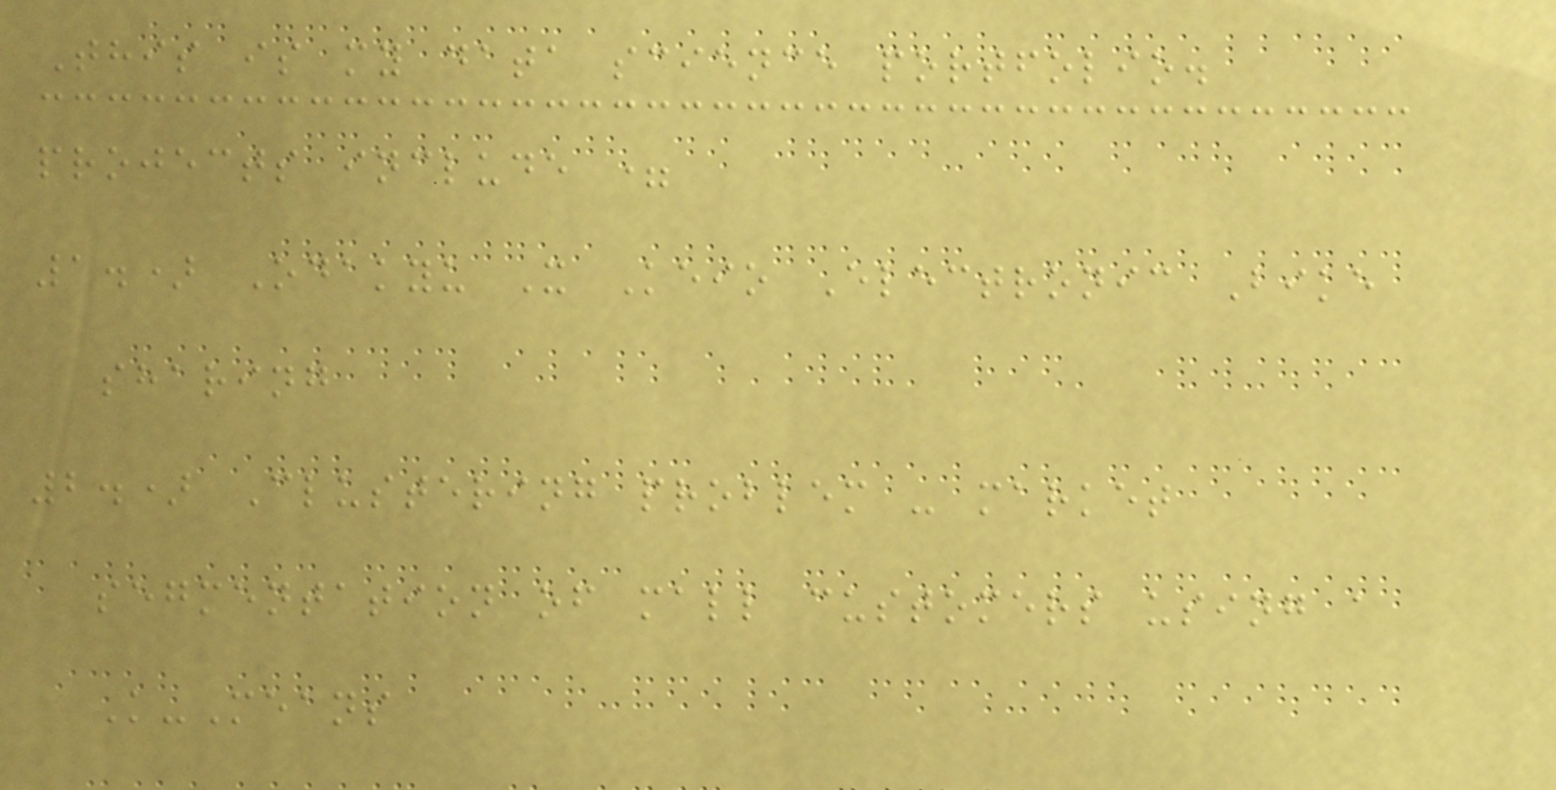This is my data science portfolio.
projects include =
1.) Odakyu X Keio Electronic Bike
sharing
2.) Clustering problem - market
segmentation of mall customers using a
K-Means
